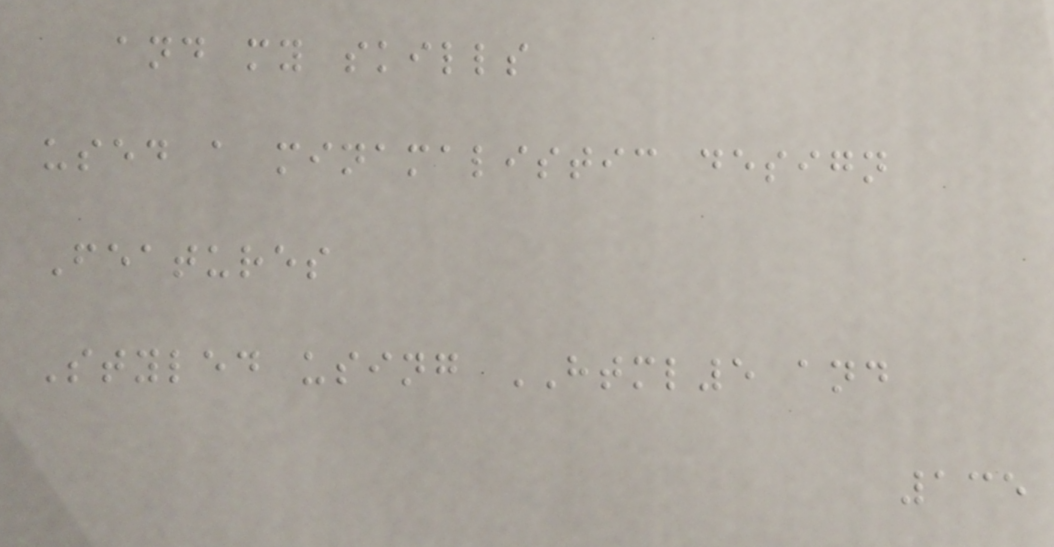and my skills
used a minamalistic design
Features
Styled using HTML5 and
135
